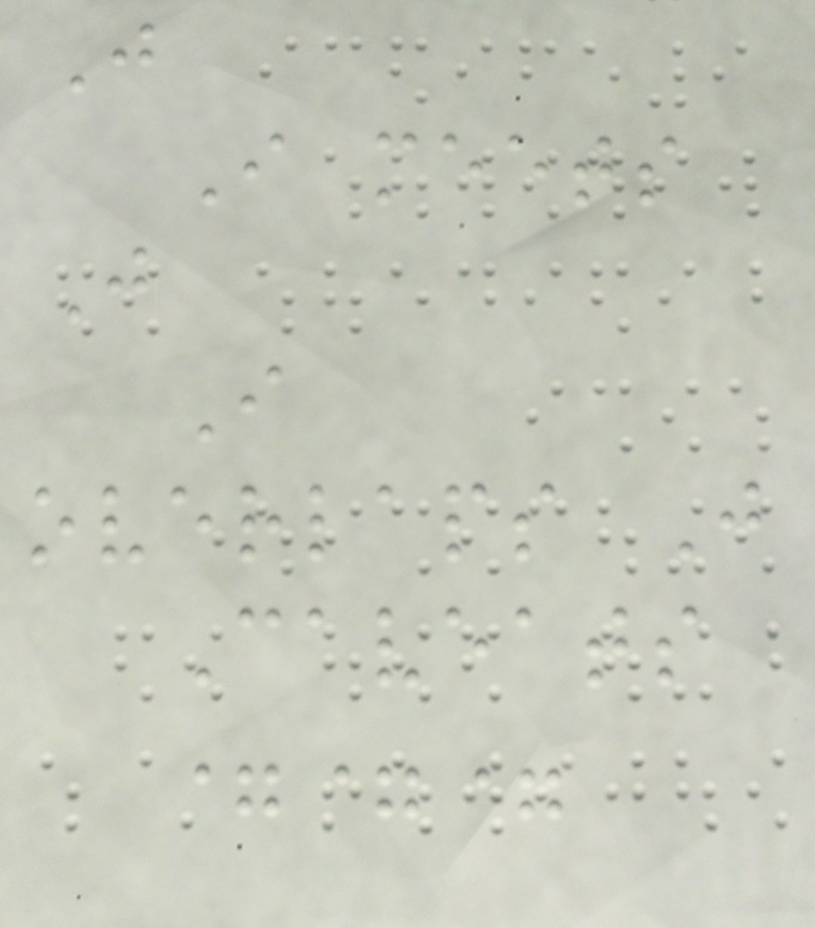J
I meets
J
I
overlaps J
Caveats
===
